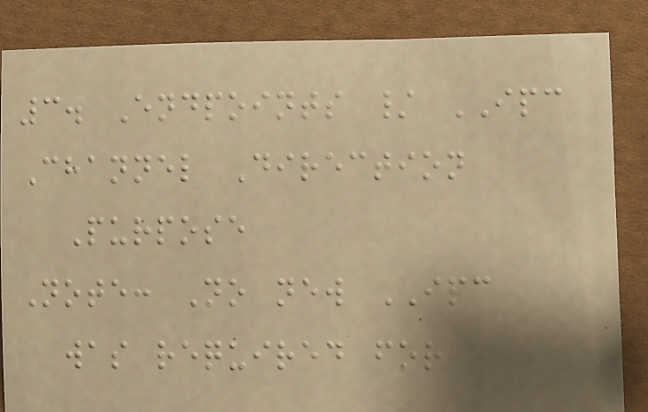3. Endpoints / IPC
Channel Direction
Purpose
Note: No new IPC
was required for
